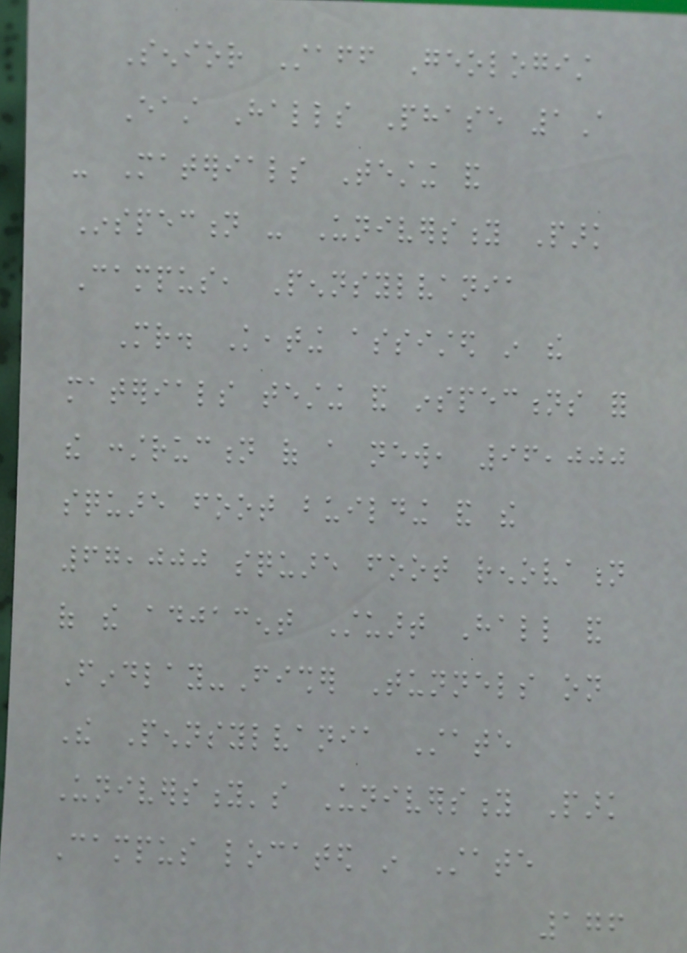Senior Staff Geologist
East Halls Phase 1A
- Materials Testing and
Inspection - University Park
Campus, Pennsylvania
Mr. Keating assisted in the
materials testing and inspections for
the construction of a new, 96,000
square foot building and the
67,000 square foot renovation
of the adjacent Stuart Hall and
Findlay-Fisher Tunnels on
The Pennsylvania State
University's University Park
Campus located in State
176
